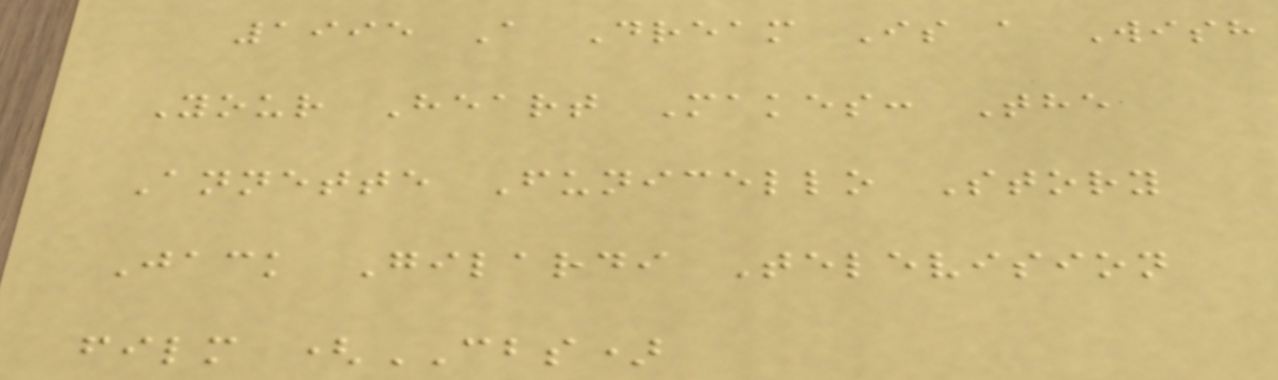1995 A Dream Is a Wish
Your Heart Makes: The
Annette Funicello Story
Jack Gilardi Television
film (CBS)
